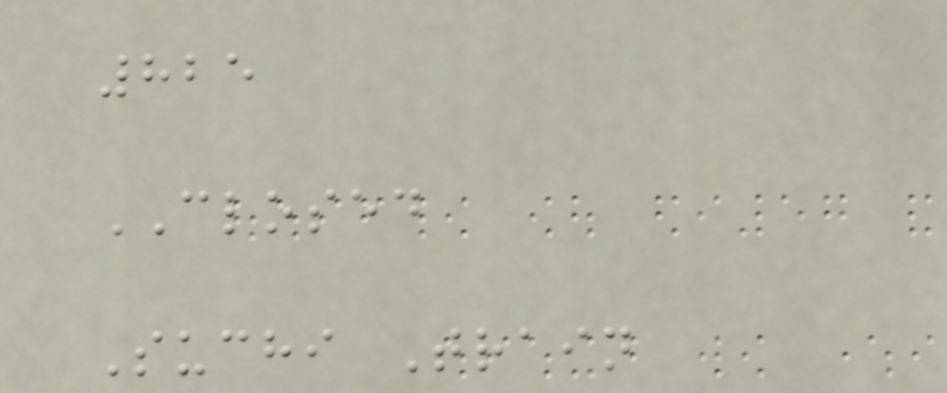825
CLOSED
Suchi Train
